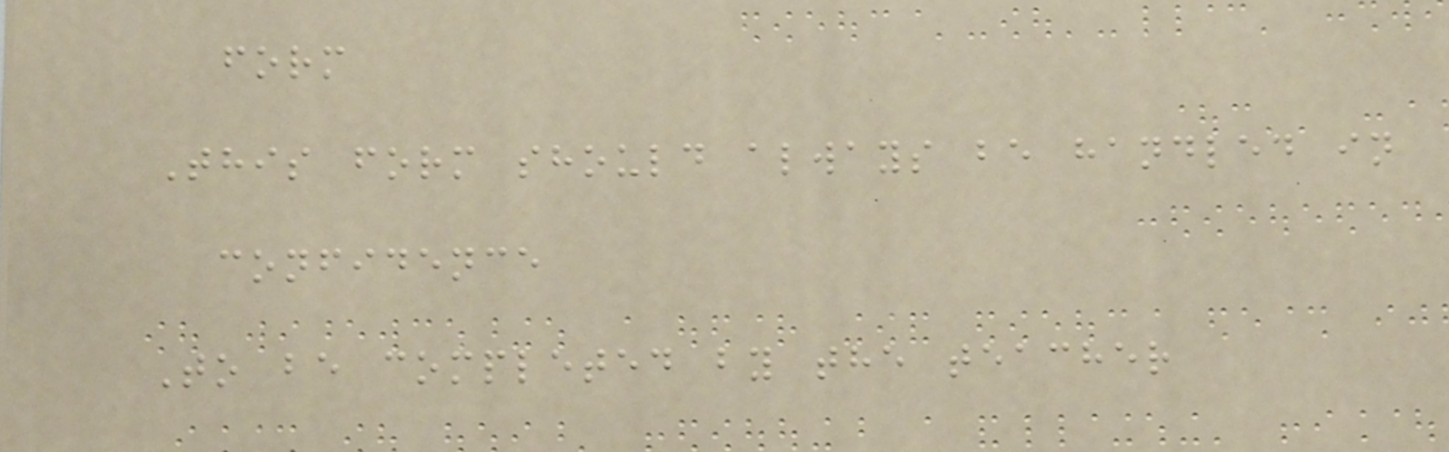form
This form should always be handled in
confidence
To be completed by the teacher
